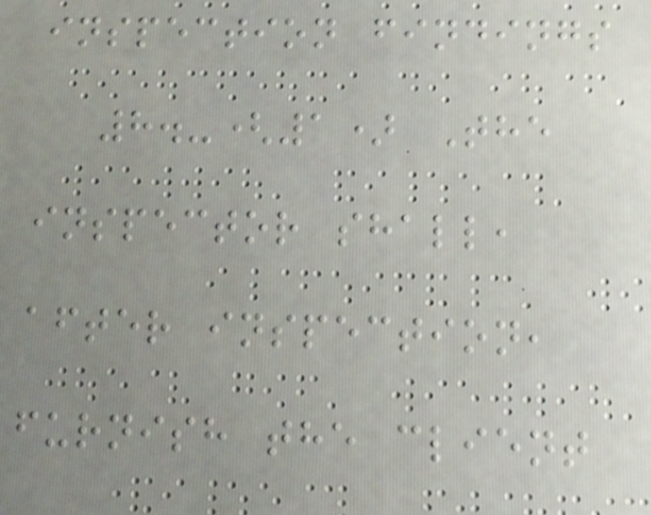inspection findings
8.-(1) The
inspector shall,
after inspection,
furnish the client
